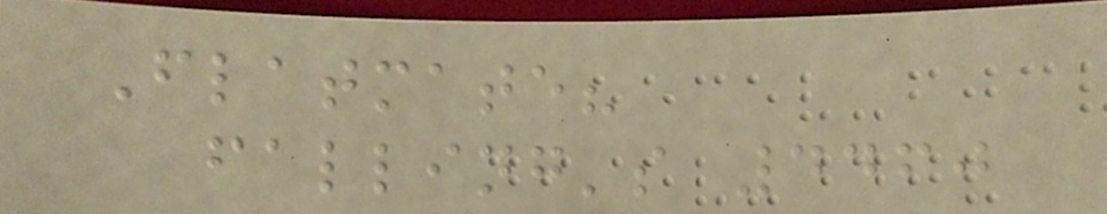Flatmate?
falling's 4460
